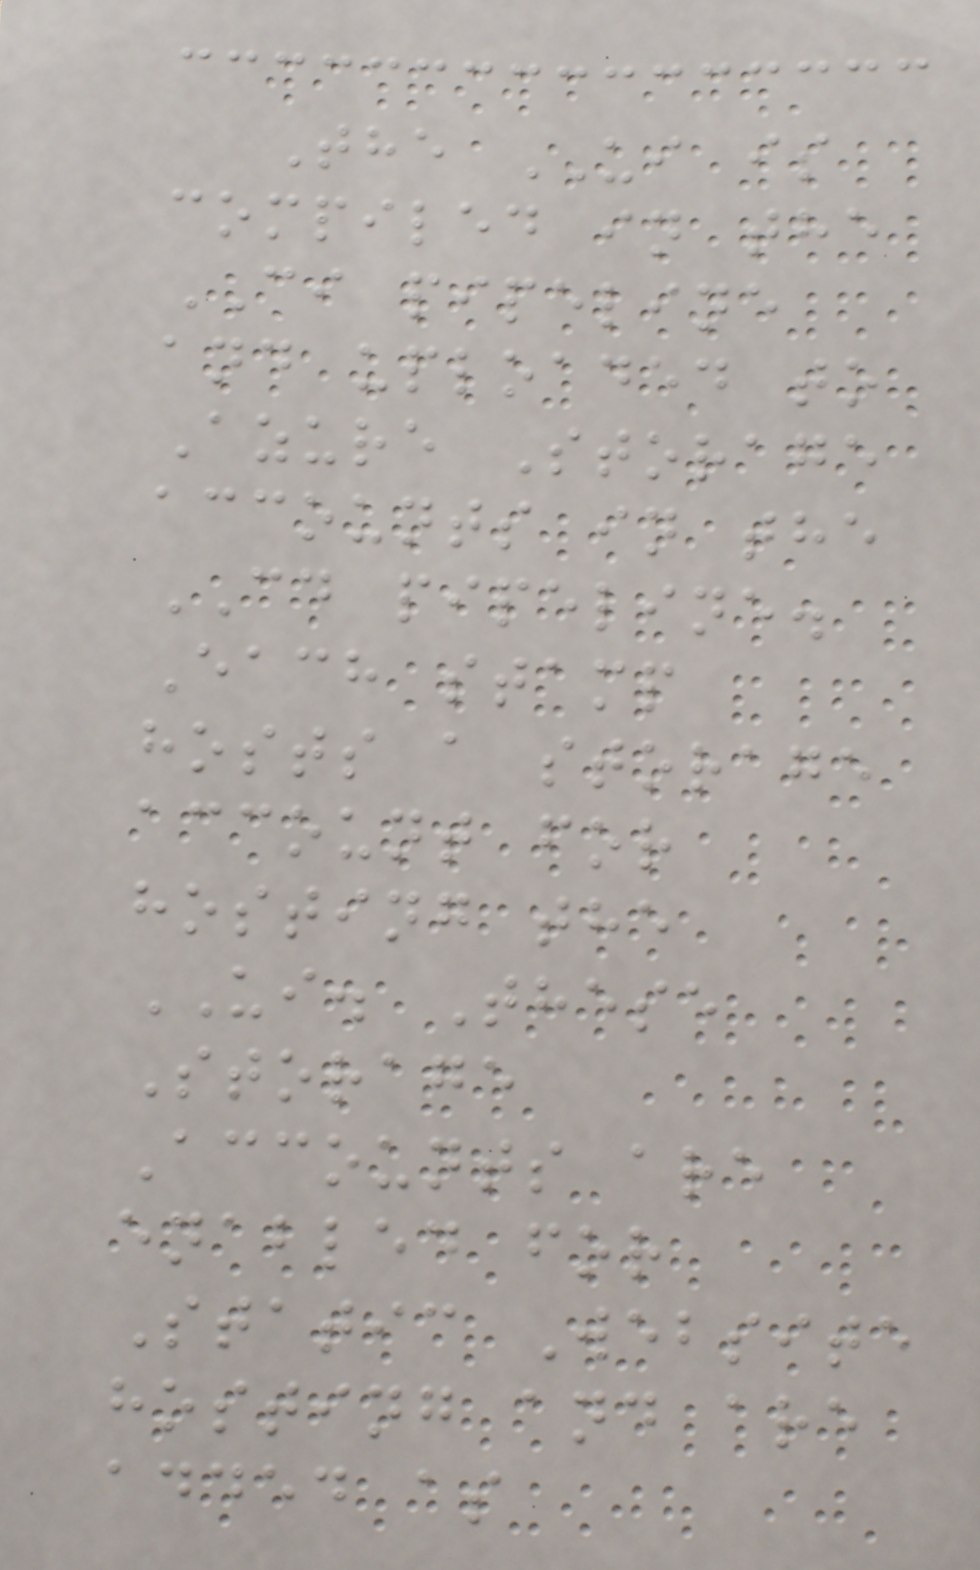The UI is
compiled in the
CI pipeline
and uploaded to
Azure Storage
accounts in the
CD pipeline.
Each stamp
hosts a storage
account for
hosting the
UI. These
Storage
Accounts are
enabled for
Static Website
hosting and are
added as
